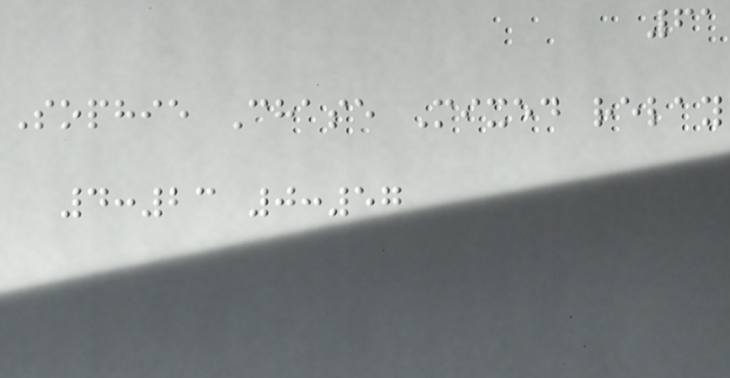61
Sophie Chase Mixed relay
4:23 0:57
